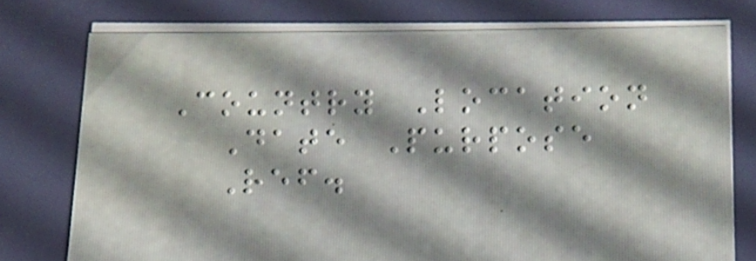Country Location
Date Purpose
Ref.
